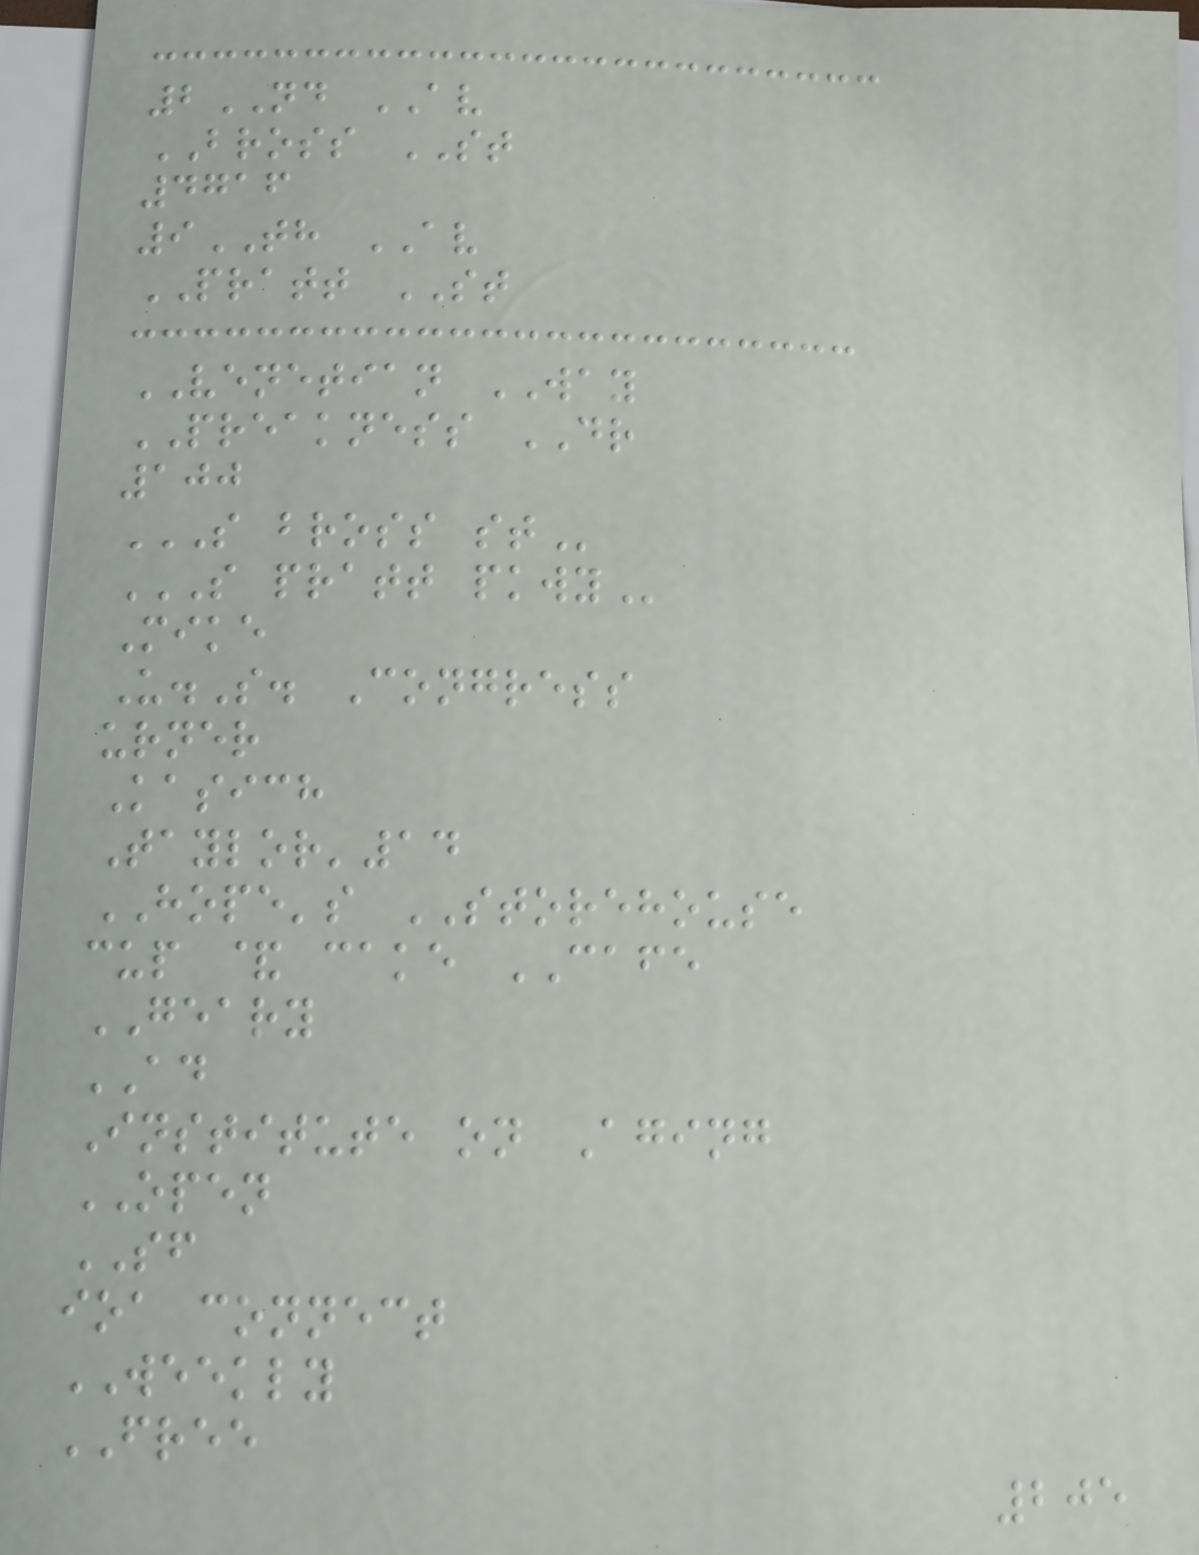2ND AV
BROSS ST
4716
9TH AV
PRATT ST
VENETIAN WAY
PREAKNESS DR
100
S BROSS ST
S PRATT PKWY
Mike
U.S. Congress
urner
Kasich
Taylor'14
HOPE's STOREHOUSE
cup & cake CAFE
GEARY
AD
Institute on Aging
OPEN
SF
ioa connect
WEEKLY
FREE
205
